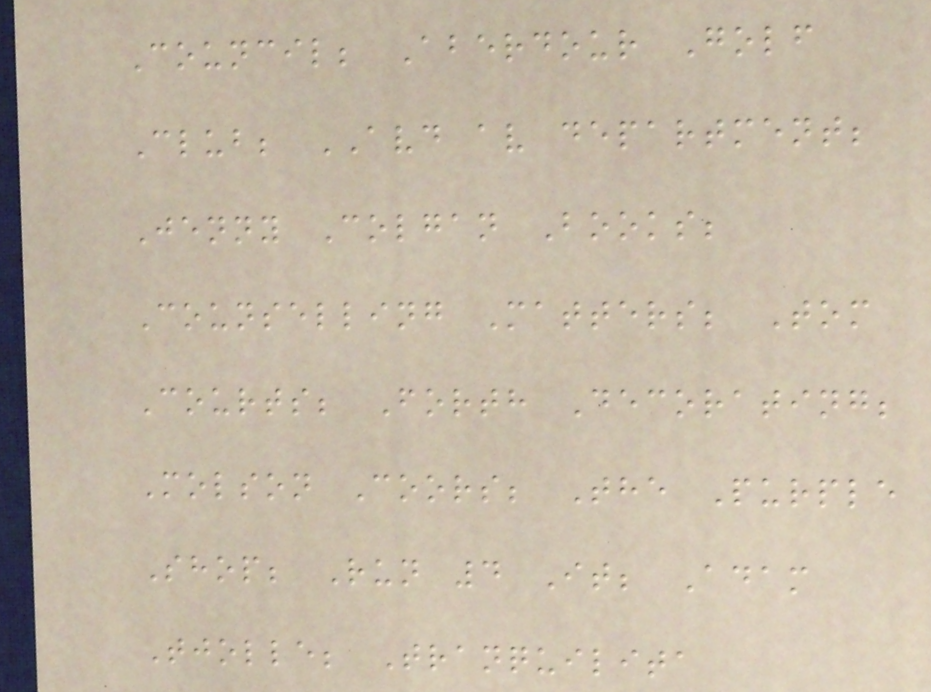Council; Aberdour Golf
Club; AVD av department;
Jenny Colgan Books;
Counselling Matters; Tom
Courts; Forth Decorating;
Molson Coors; The Purple
Shop; Run 4 It; Adam
Tjolle; Tranquilita
